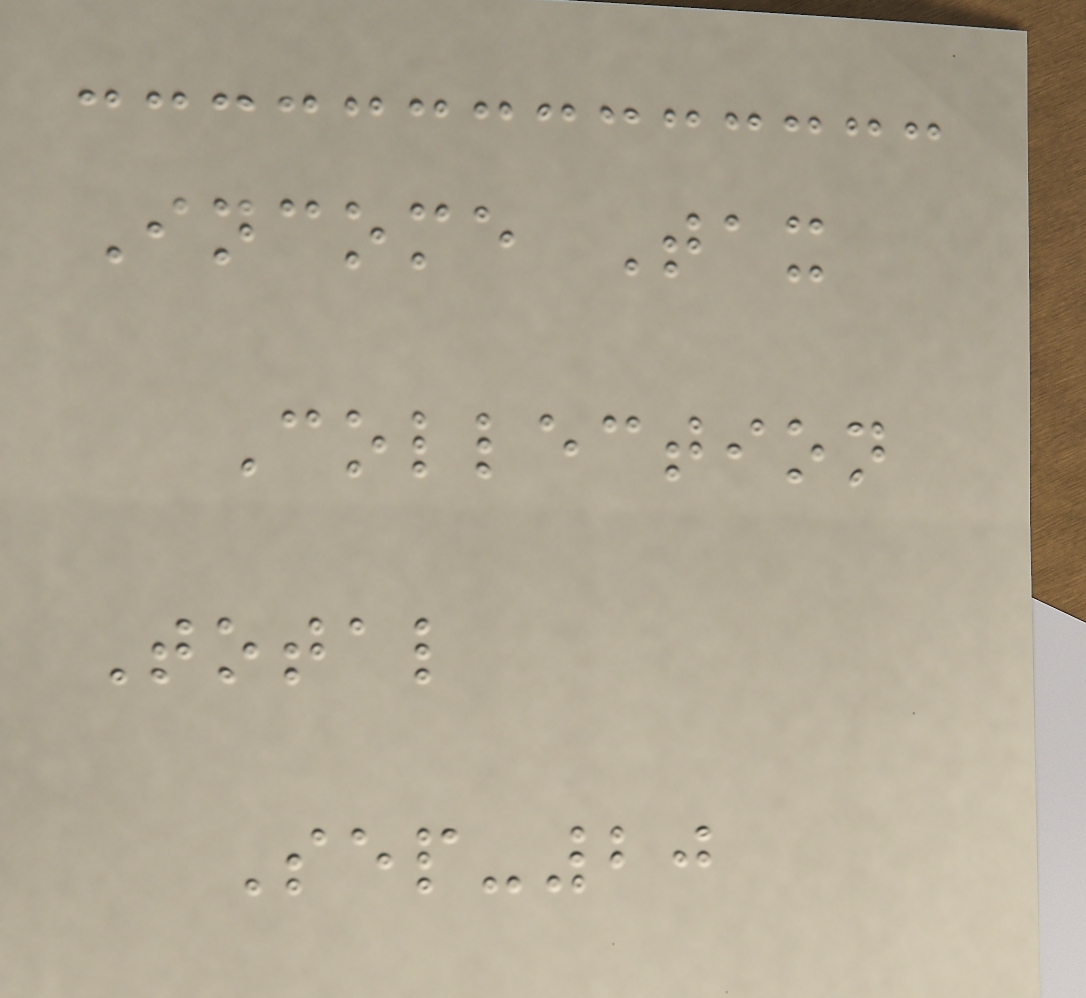Income Tax
Collection
Total
Sep-20
